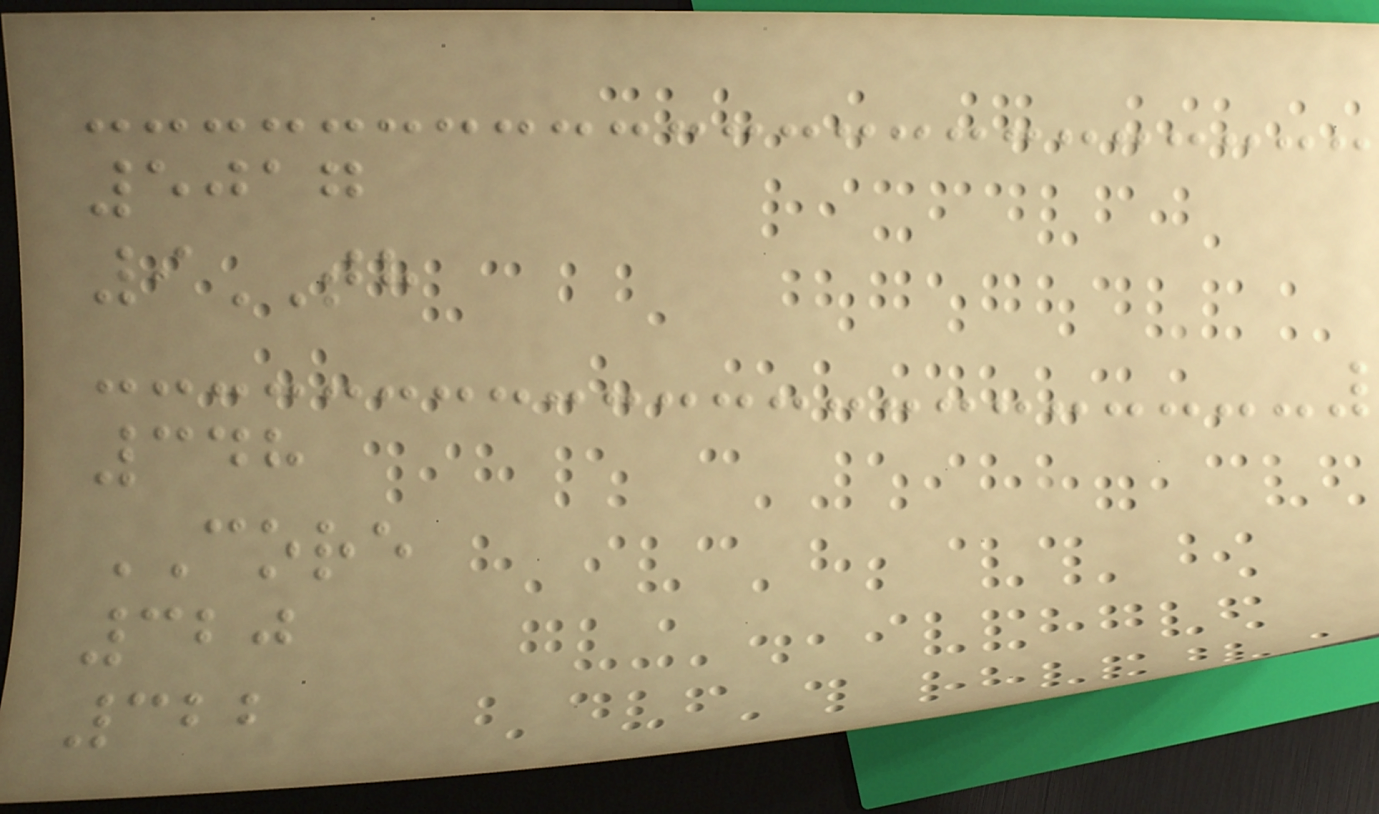5017
9TH
348
CORE
320
322
